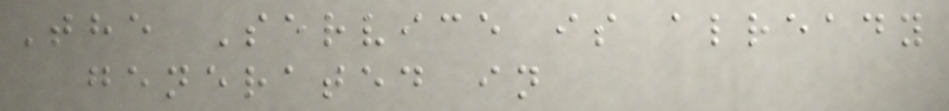The Service is already
generated in
